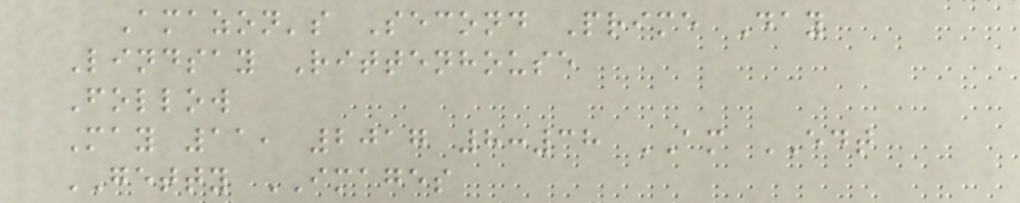Amazon's Second Prime Day
Lindsay Rittenhouse
Follow
May 11, 2017 8:38 AM EDT
GETTY IMAGES
